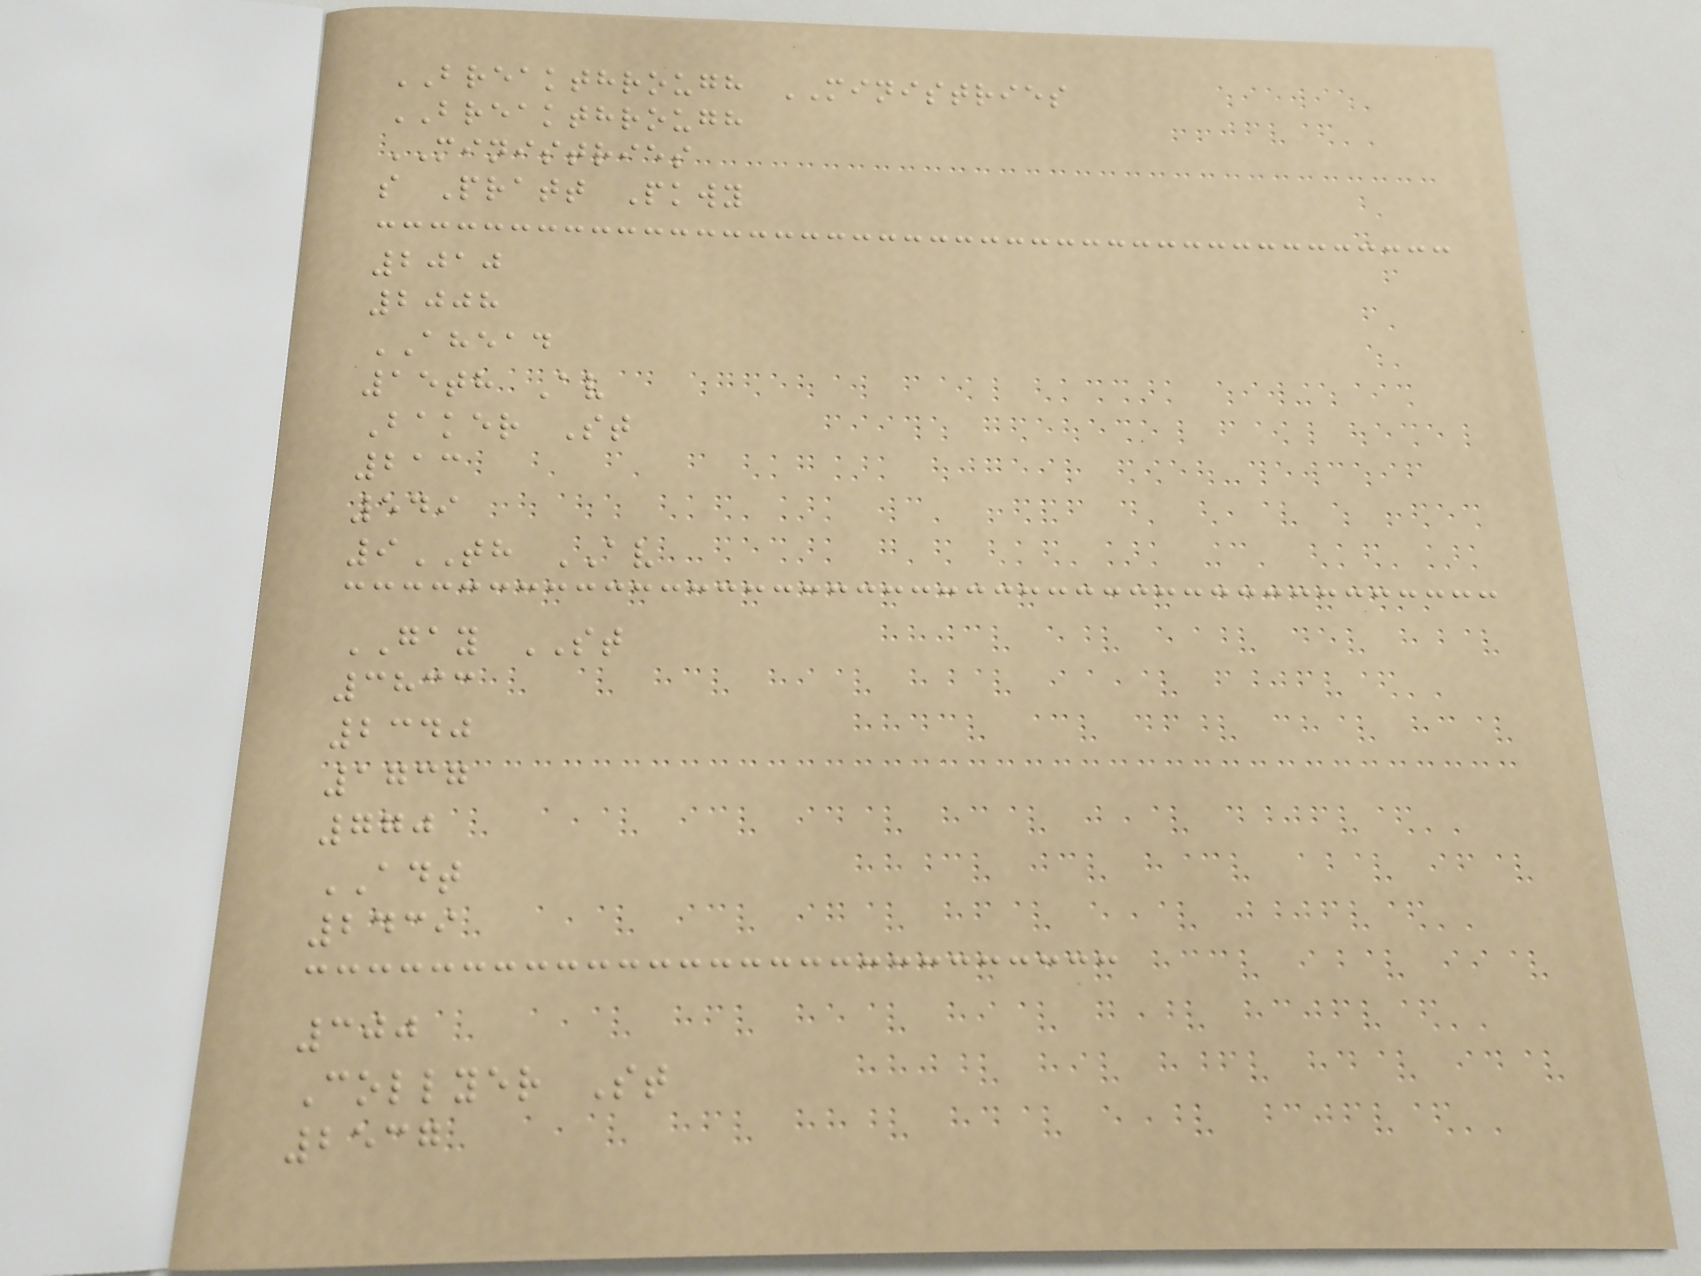BREAKTHROUGH MINISTRIES
BREAKTHROUGH
MINISTRIES
s Pratt Pkwy
2010
2008
AHEAD
15th Av
Baker St
213
549
9TH AV
GAY ST
3833
2340
1737
770
ADT
2439
300
Collyer St
2537
